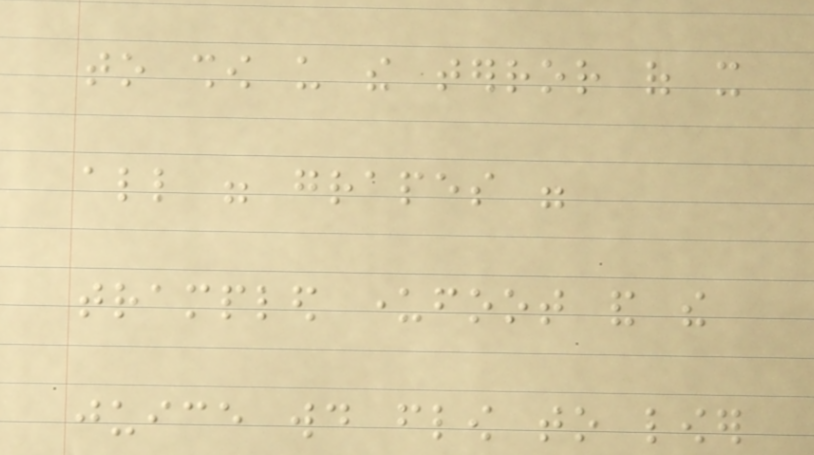to show us the terror of it
all were grapes were
trampled underfoot and the
juice would flow to lower
